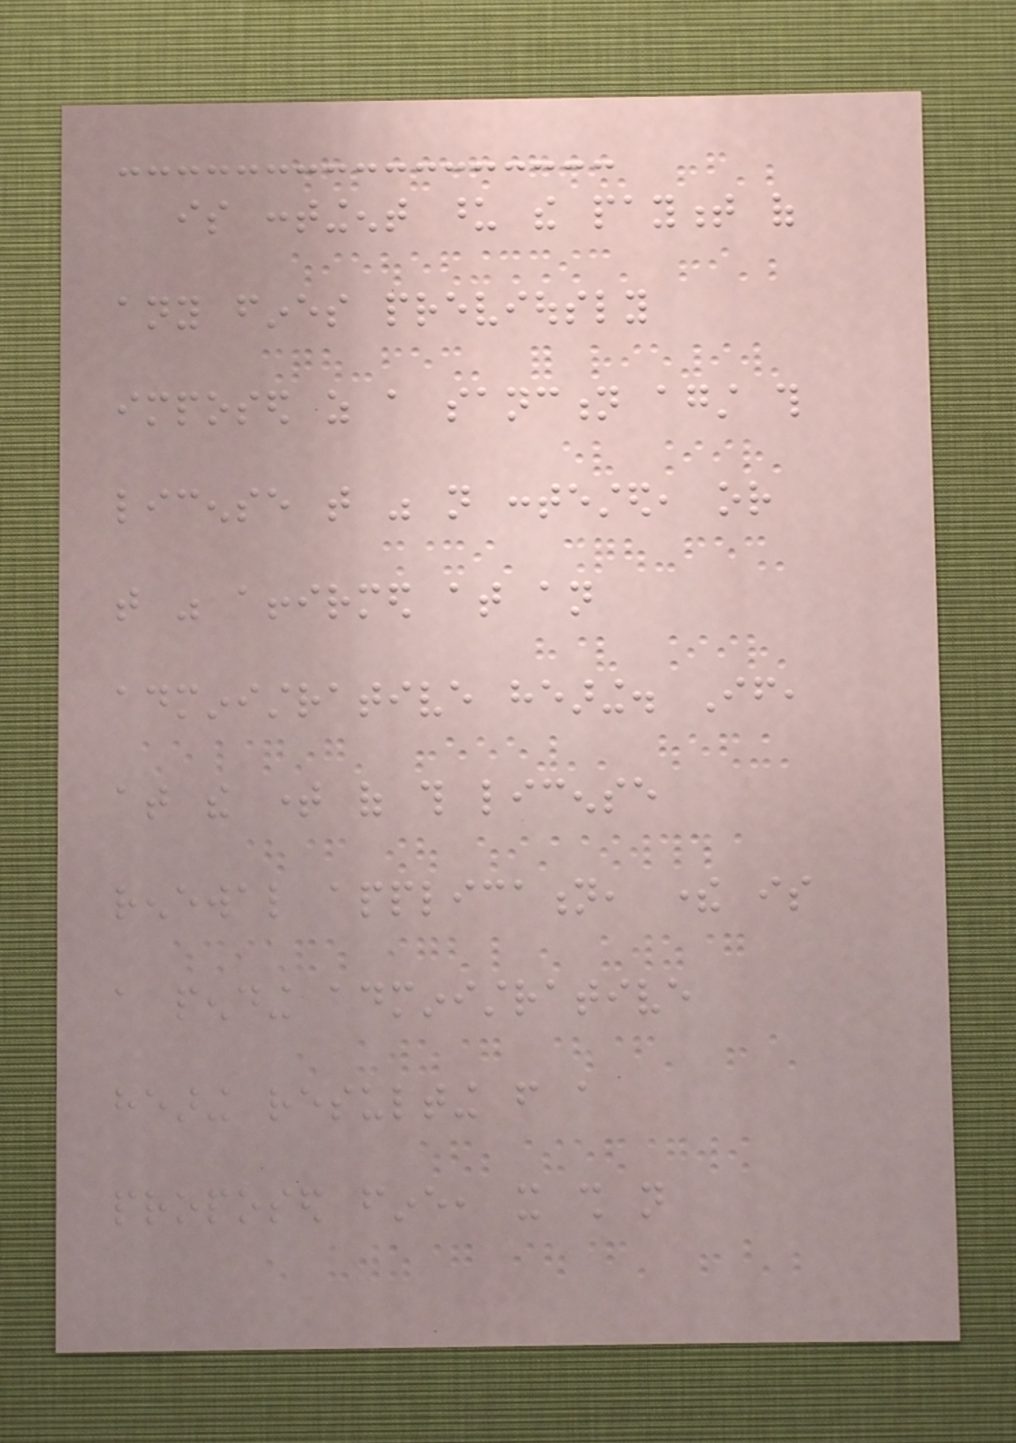is contingent upon the payment of
any fines previously
imposed as a sanction against this
license that was not contested, or
that was affirmed at an
administrative hearing. If,
at the time of this license
renewal application, there is
a pending administrative
hearing resulting from a
proposed fine, it shall not
